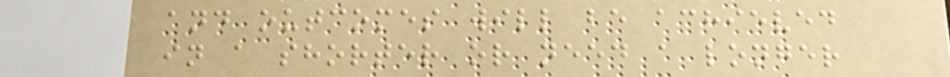and outcomes will be achieved
in a shorter or need a longer
